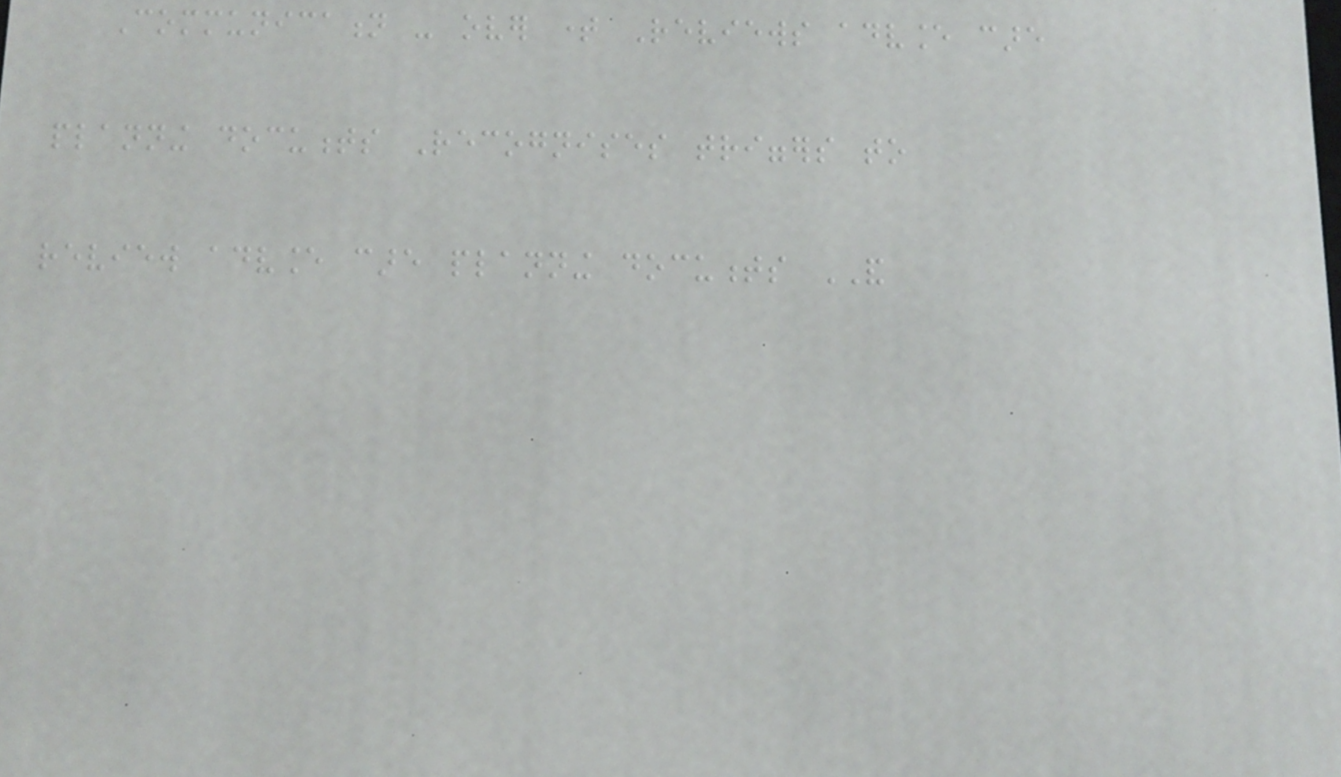Communication - over time Reviews advance care
planning documents Recognises triggers to
review advance care planning documents AND
